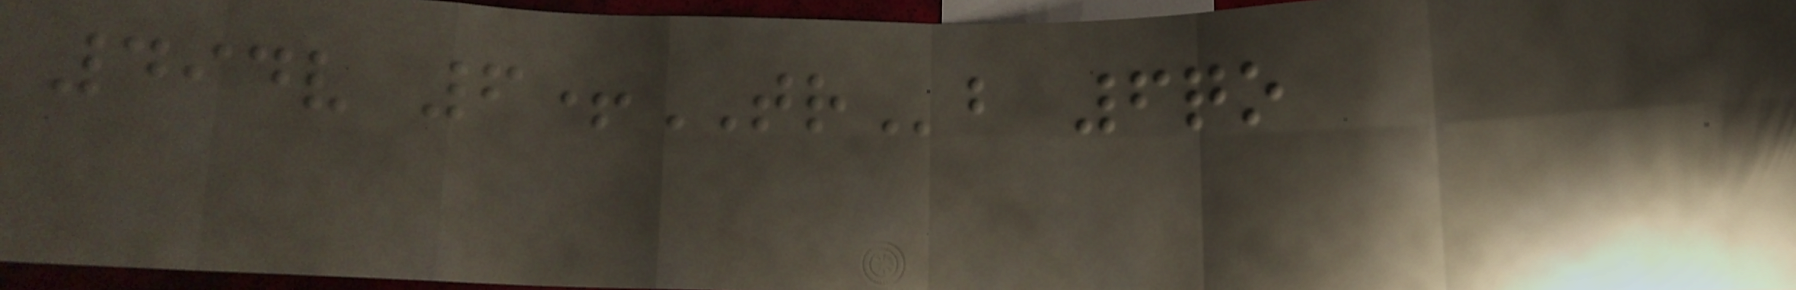494v 6+TRb 6qo
